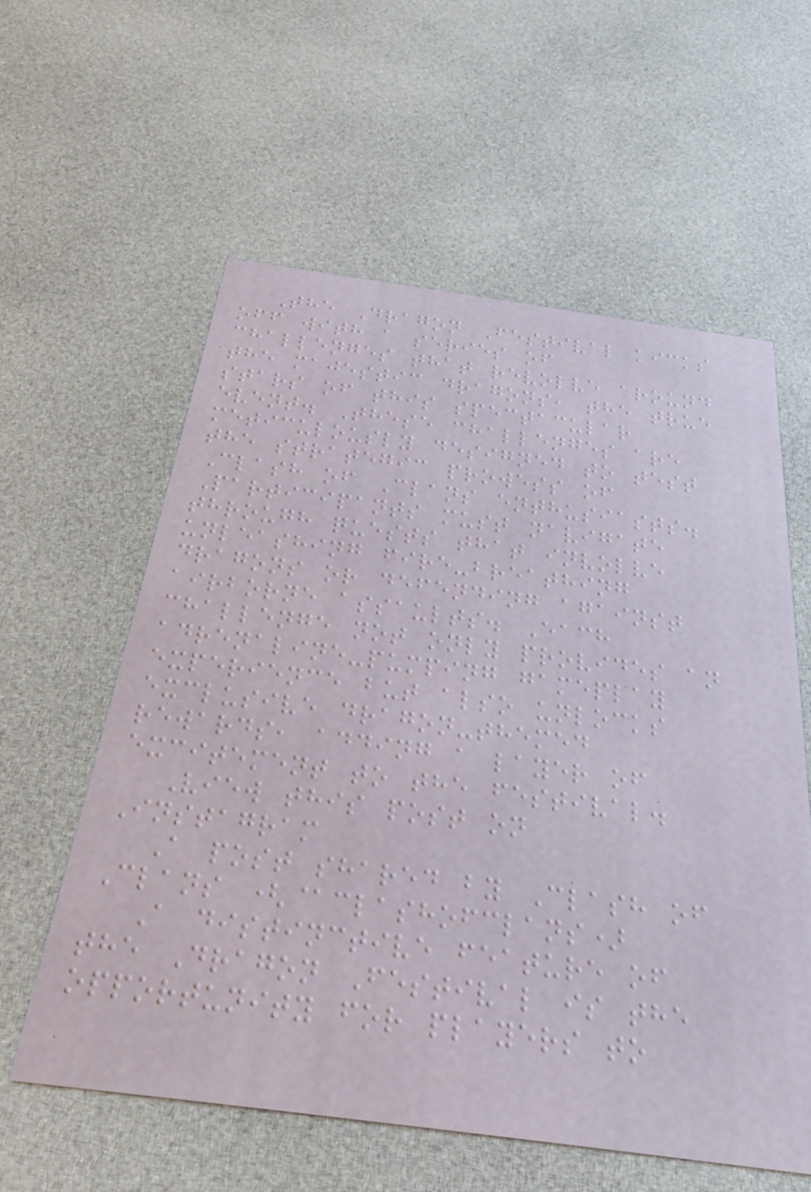The Dragon Festival kicks
off with a series of
challenges that revolve around
the majestic dragons, the true
stars of this spectacular
event. These challenges are
meticulously designed to test
the strategic prowess of
Clash of Clans enthusiasts.
Participants must navigate
through quests that involve
unleashing fire-breathing
dragons or defending against
airborne assaults. Each
challenge not only provides an
adrenaline-pumping gameplay
experience but also unlocks
exclusive dragon-themed
rewards, adding a layer of
excitement to the festival.
View this post on
Instagram
A post shared by Clash of
Clans (@clashofclans)
A distinctive feature of
the Dragon Festival is the
opportunity for players to
